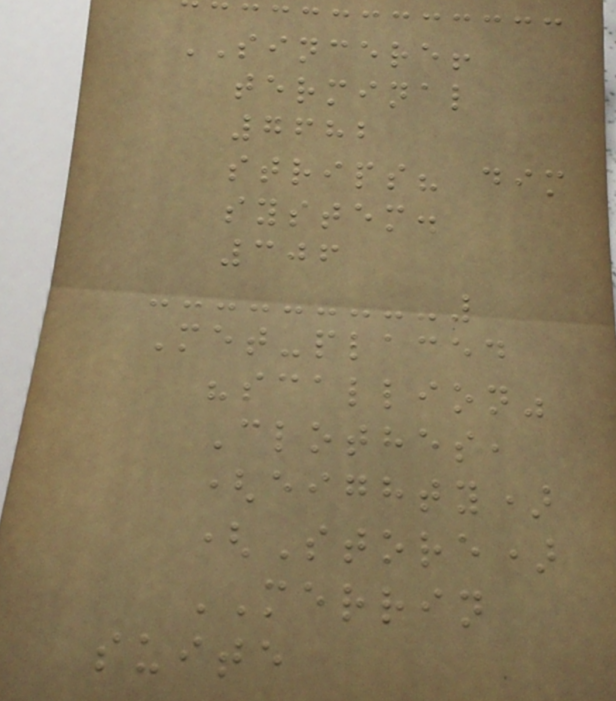SINCERE!
terminal
7682
strips? dim
system.
306
Met-placed
"scallion"
Clothes,
(eighty)
(Store)
MERRIN
suite
